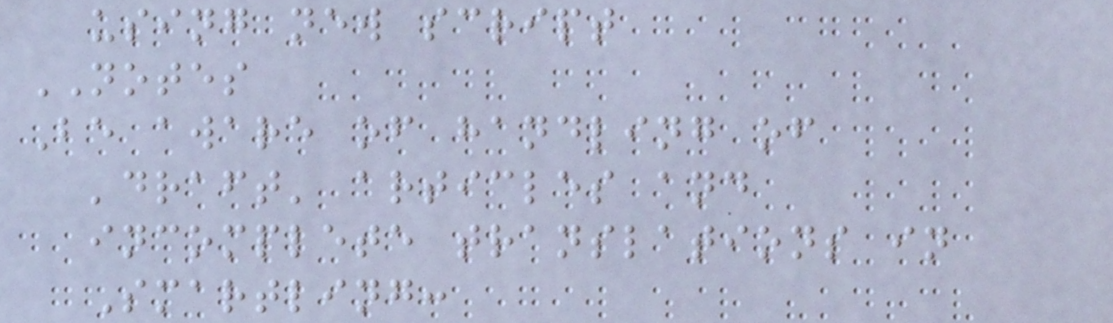using new script
NOTES
Be aware of handling of
'draft' articles and
incomplete translations in
Smartling:
